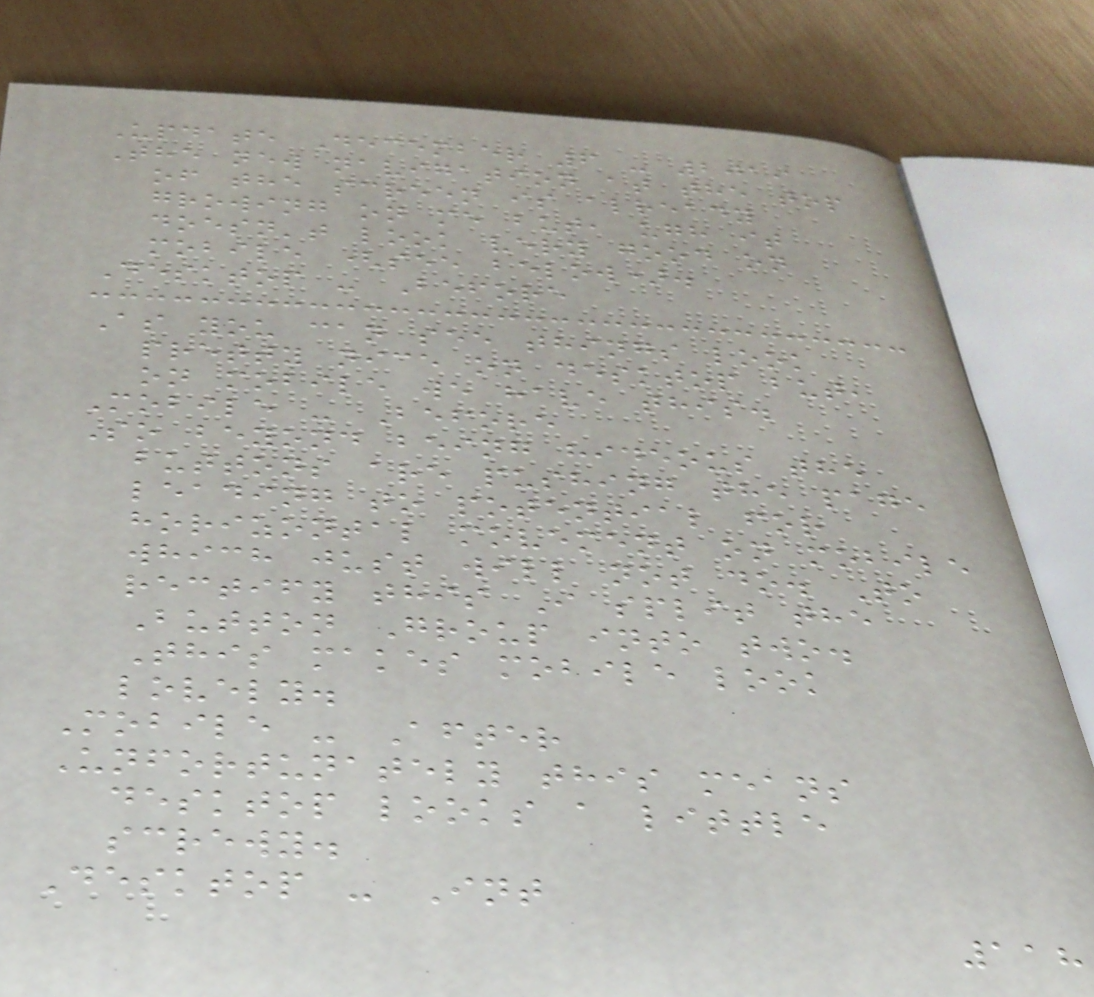Update December 6 - 2019
The new navigation at the top
of the screen is already
growing on me but, ugh it
doesn't look very good on
mobile (see below).
Desktop - Before
As you can see things look
pretty nice on desktop but,
on mobile we have this.
Mobile - Before
So beyond being hideous the
buttons are pushing the page
leading to potential for
horizontal movement on mobile
which just will not do. To
rectify this I split the
Button Group into two.
This makes mobile look
lovely.
Mobile - After
Unfortunately this means
desktop looks a little
screwy.
Desktop - Int
118
